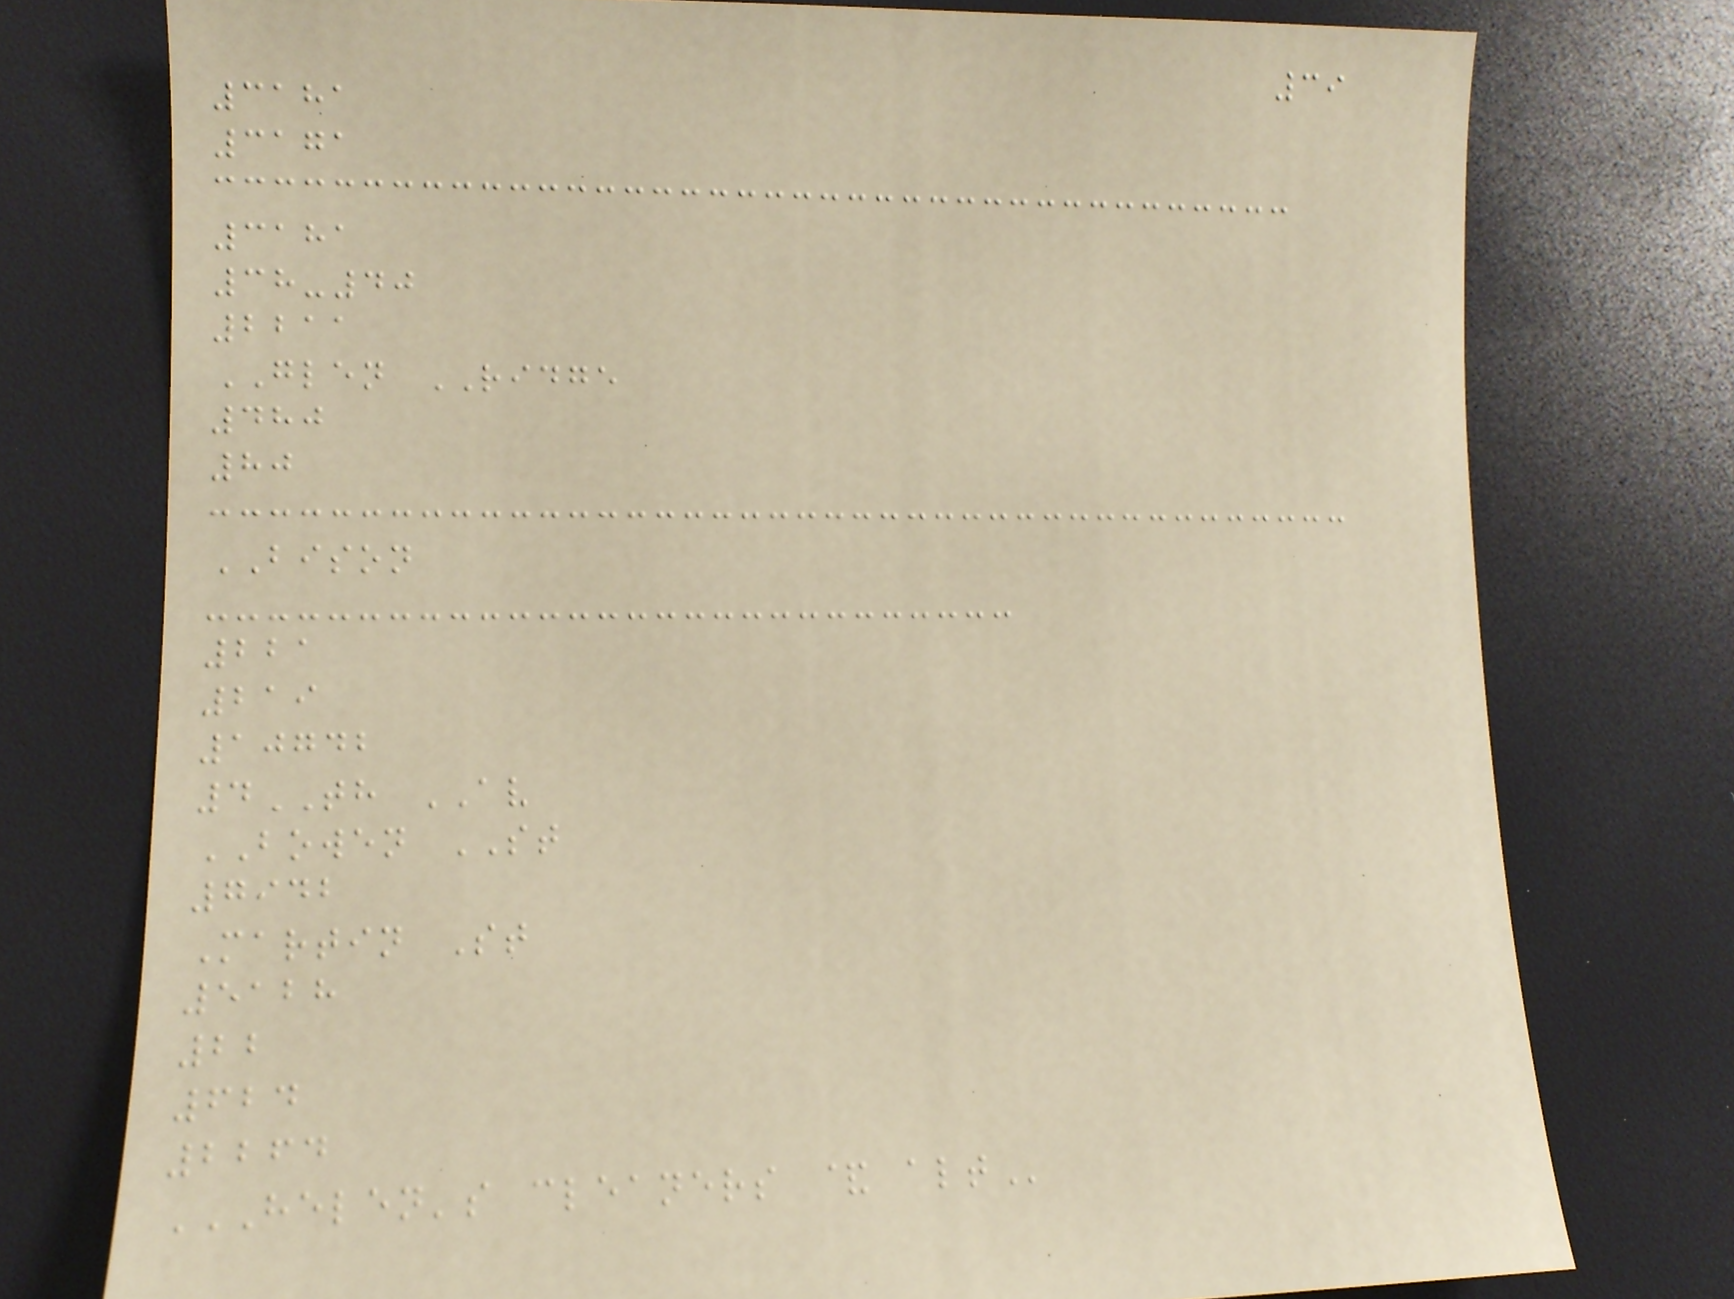39
3181
3171
3181
38-40
2211
GLEN RIDGE
480
80
BISON
221
219
10742
4TH AV
BOWEN ST
7942
Martin St
5128
22
624
2264
HELEN'S CLEANERS & ALT
